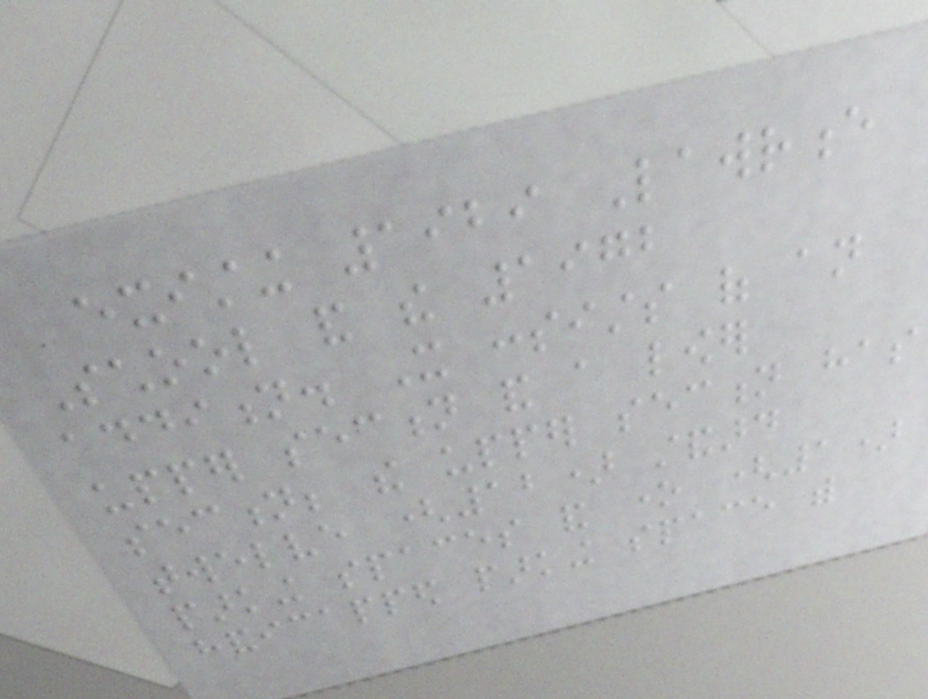existing 1929 Lawrence
School and the 1972
addition. It consists of an
upper section and a lower
section; the upper section has
twelve (12) standard
parking spaces and one (1)
handicapped parking space with
